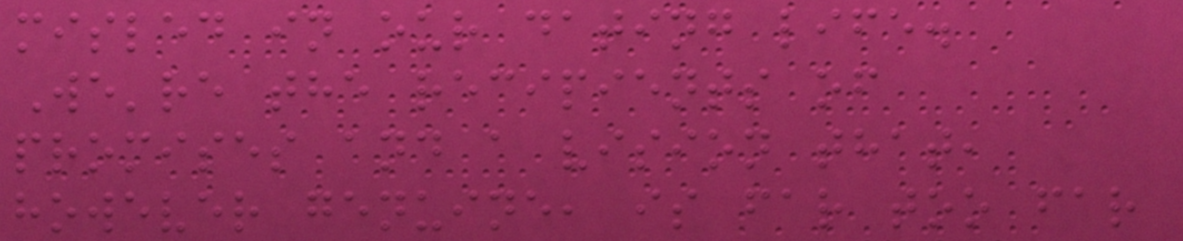misled in our dating life.
We're the recipients of
promises and a vision that,
however genuine, is far too far
